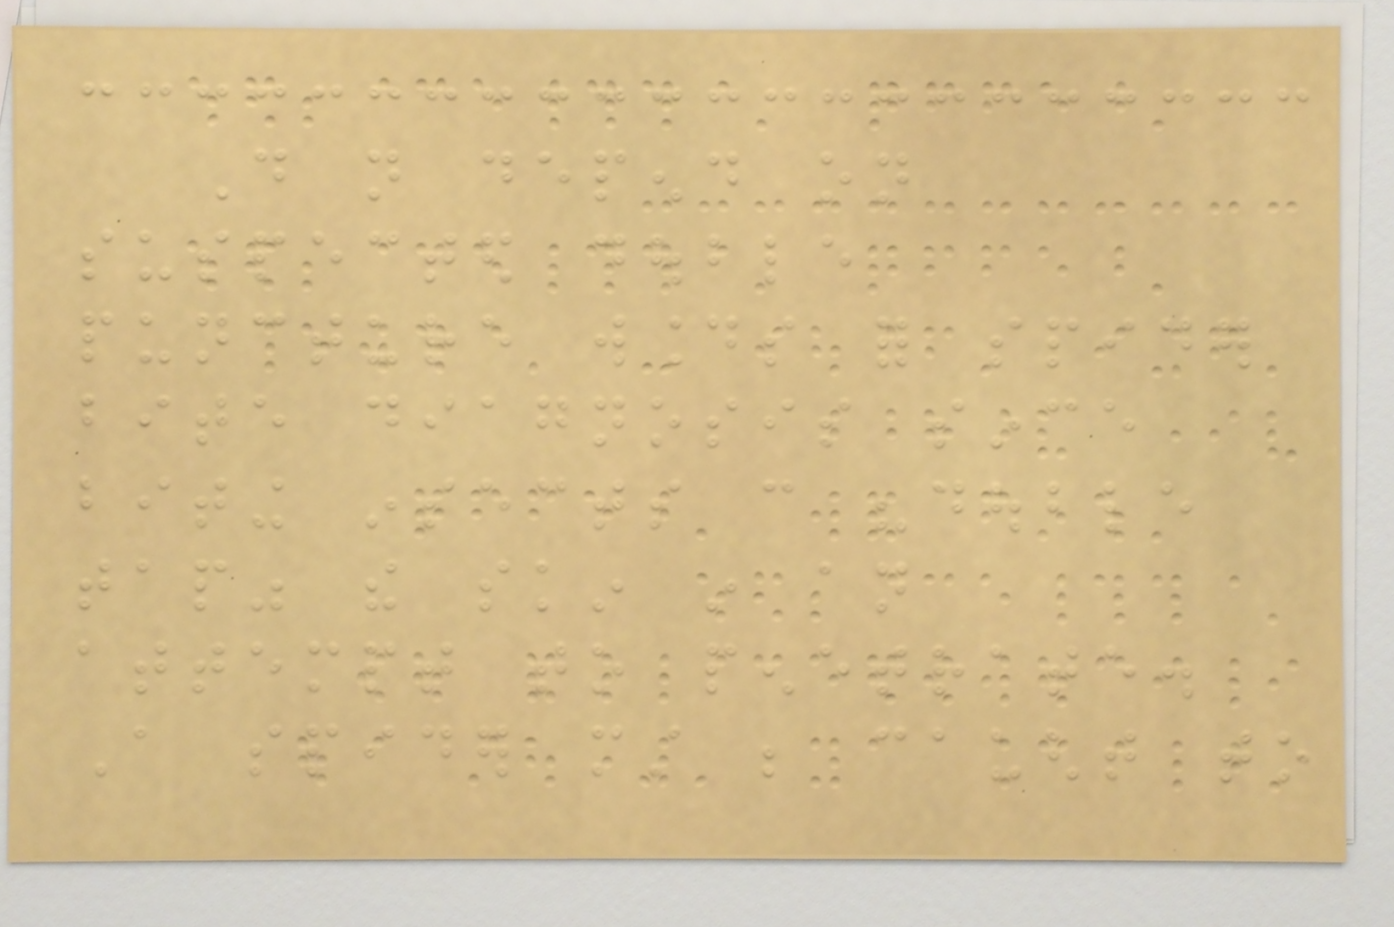Do not depend on
suspected double
puncture wounds for spider
bite diagnosis since
biting insects can "double
tap" the skin in an
attempt to penetrate.
A spider must be caught to
